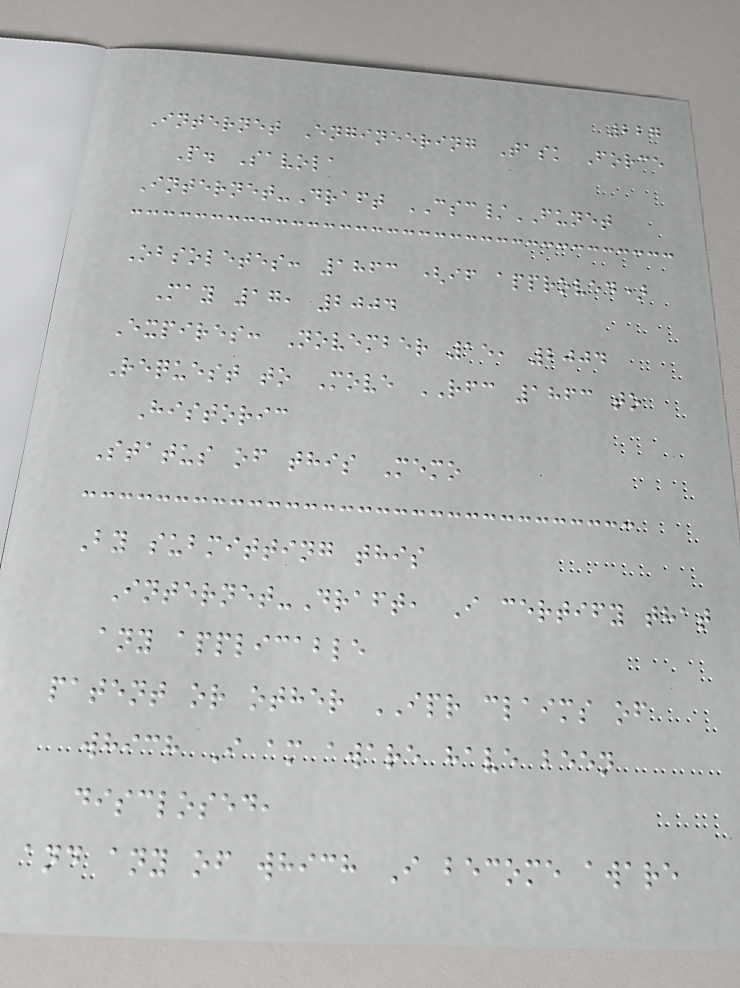227
Internet Engineering Task Force
P. Savola
Internet-Draft CSC/FUNET
Obsoletes: 1863 (if approved)
May 17, 2004
Expires: November 15, 2004
Request to Move RFC 1863 to
Historic
Status of this Memo
By submitting this
Internet-Draft, I certify that
any applicable
patent or other IPR claims of
which I am aware have been
disclosed,
and any of which I become aware
